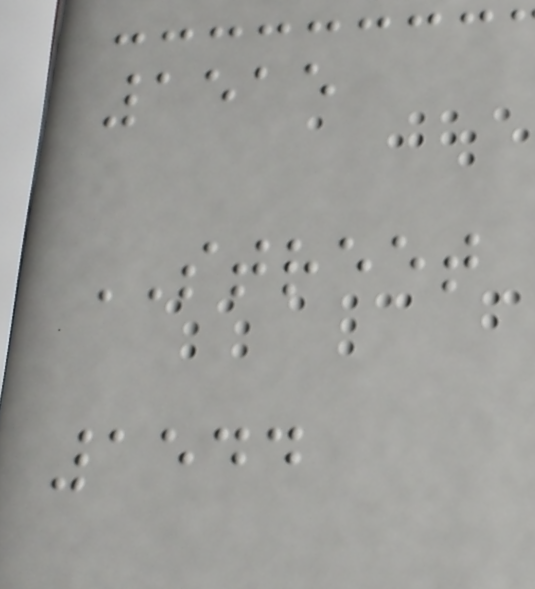1515
STREET
1544
